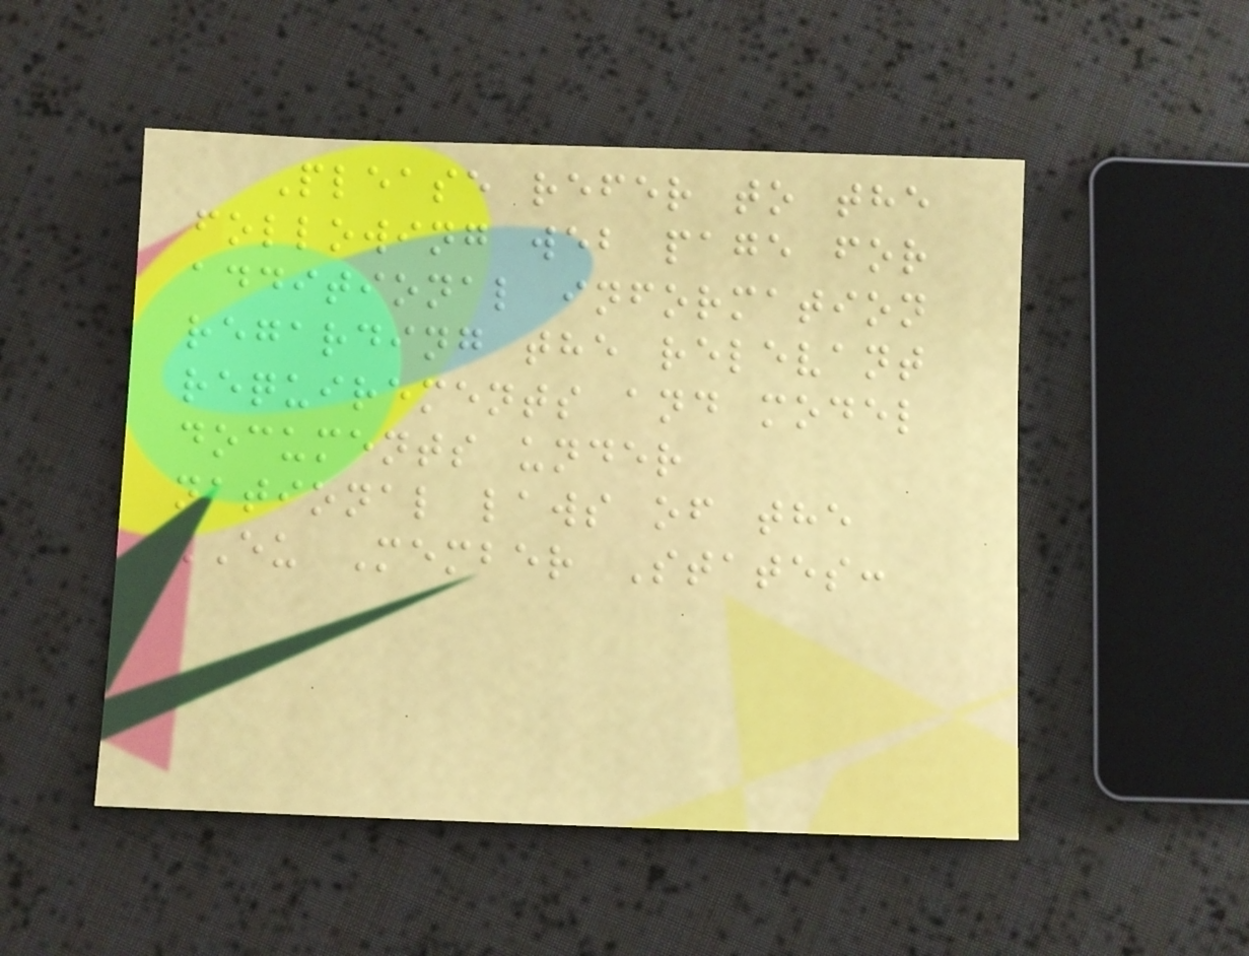Please refer to the
following web page for
additional information
regarding the relevant
requirements and model
documents under
national laws of the
EU Member States:
